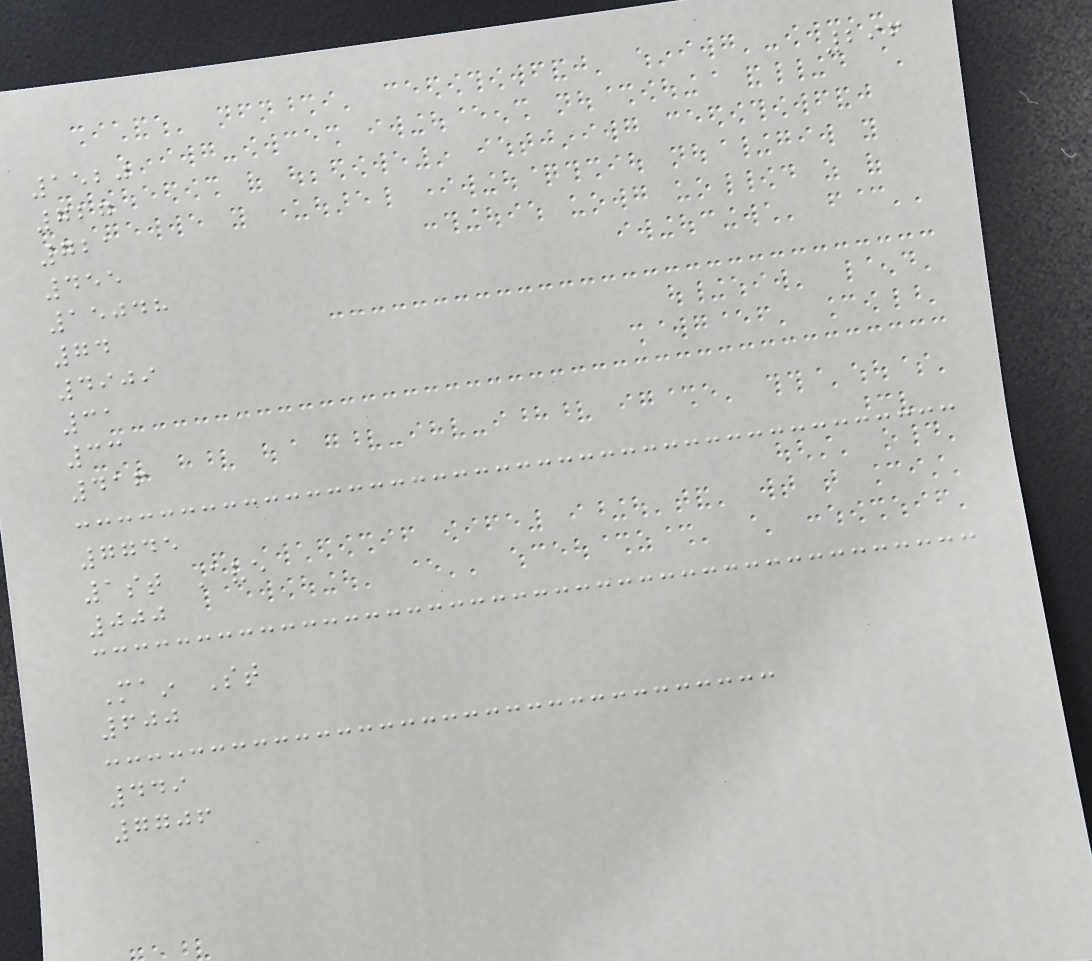296
1520
727
721
455
15048
74
4909
31
33
416
7745
1st Ave
000
Main St
600
449
7706
